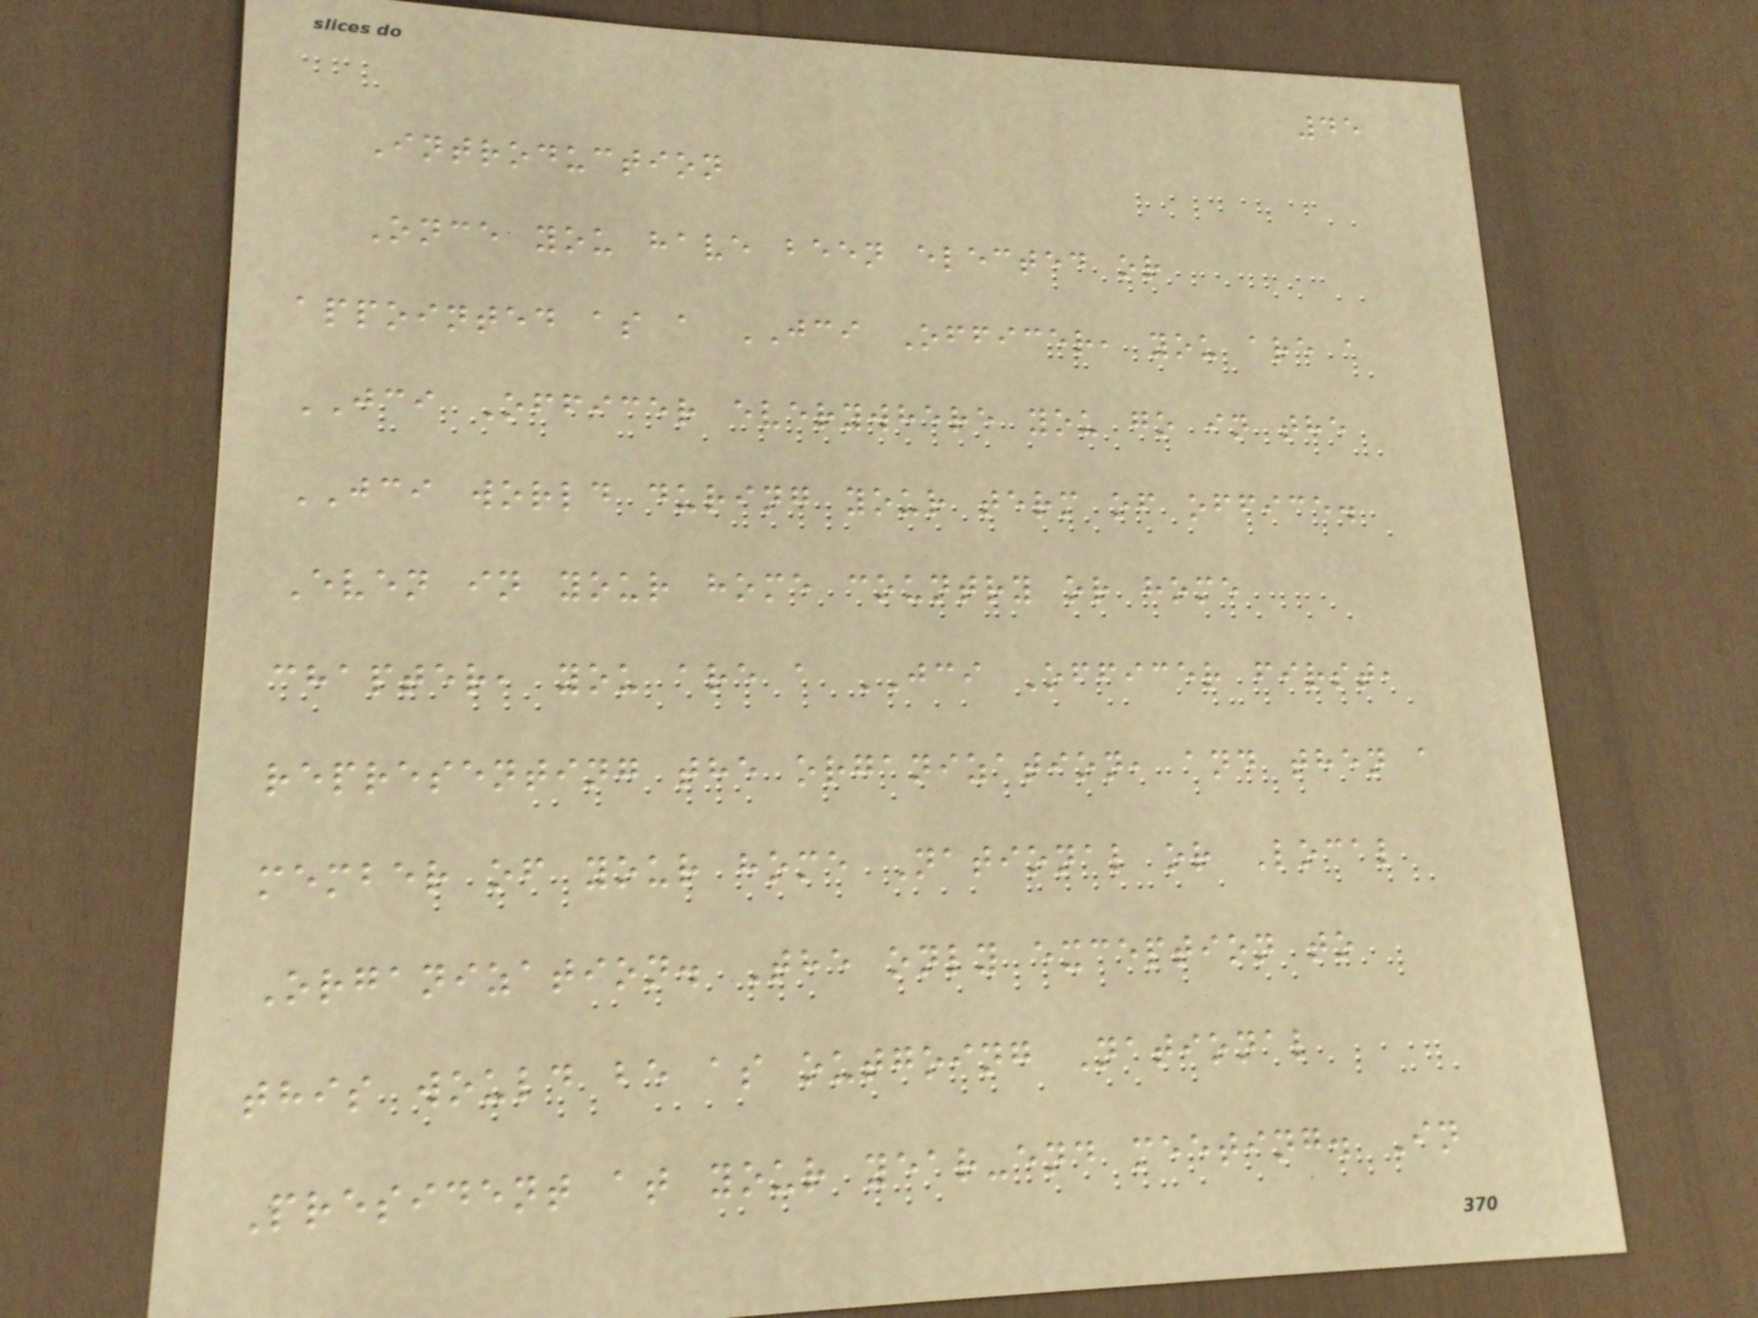45
Introduction
Once you have been elected or
appointed as a JCI Officer, you are a
JCI Officer everywhere you go in the
JCI world during your term of office.
Even in your home country or home
chapter, you are a JCI Officer first,
representing the organization, and then a
member of your home National or Local
Organization. The only exception to
this would be as outgoing National
President at your year-end meeting. In
